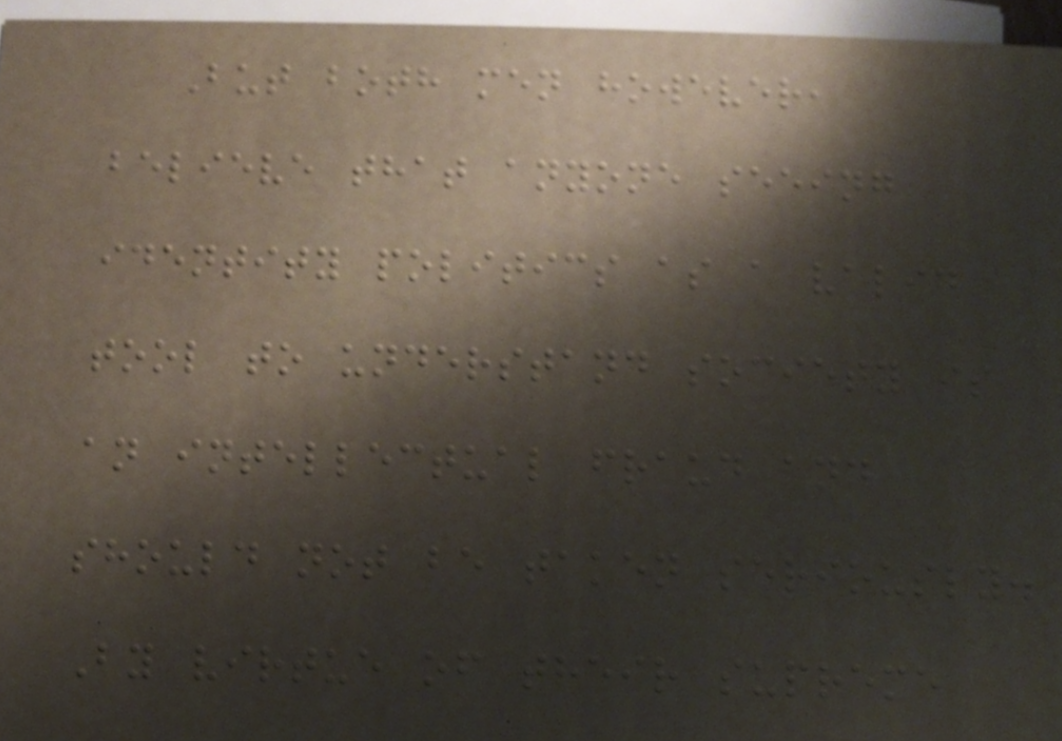But both men however,
believe that anyone seeing
identity politics as a valid
tool to understand society is
an intellectual fraud and
should not be taken seriously.
By virtue of their supreme
